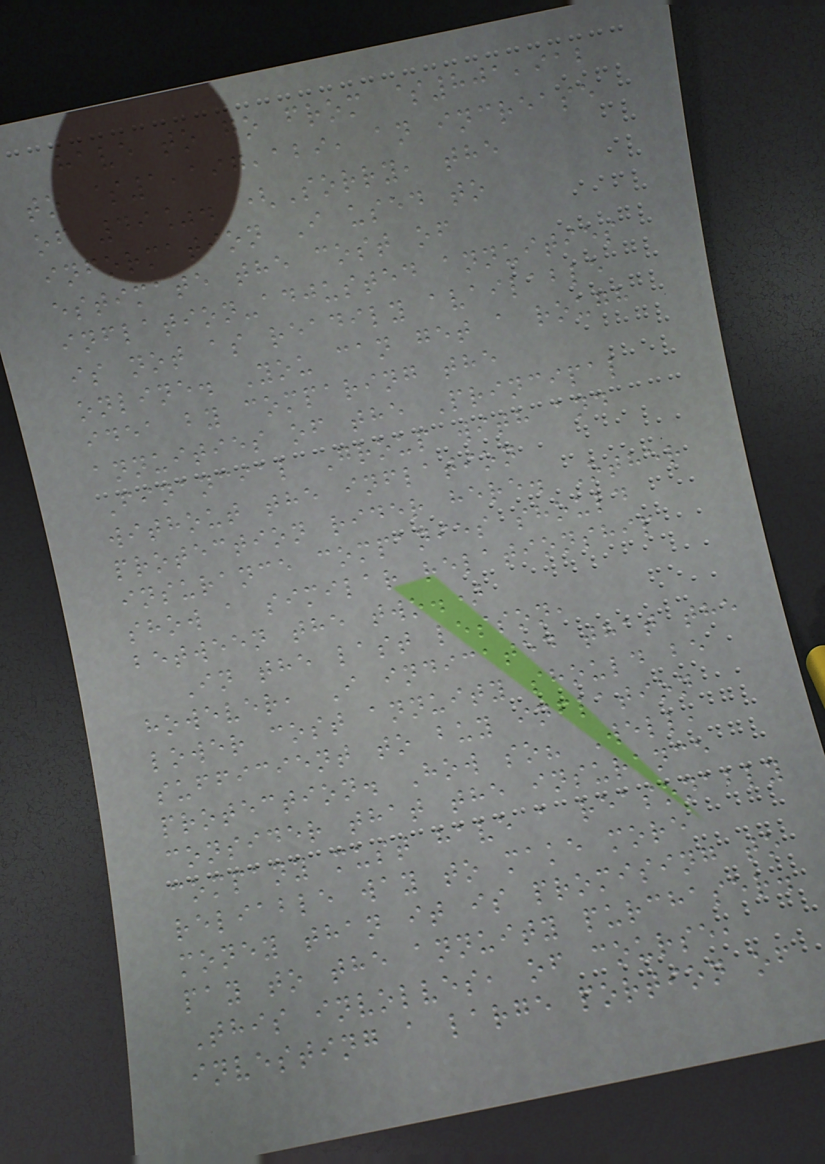have to go from $801,912
to $1,197,129, an increase
of 49%. (Sorry, the
information I used to
estimate the cost of
inflation-adjusted annuities
is not as readily available
online. You can get a rough
idea by comparing the
annuities of the Principal
Financial Group with and
without the inflation
protection rider here. Other
insurance companies should
show a similar relationship
between the two.)
In the last lesson,
however, I indicated that the
lower cost annuity should be
sufficient to buy inflation
protection. How so? Well,
consider that the insurance
company must have a reasonably
reliable way to make more
money than it is promising to
pay to the annuity purchaser.
This involves, of course,
investing a large portion of
